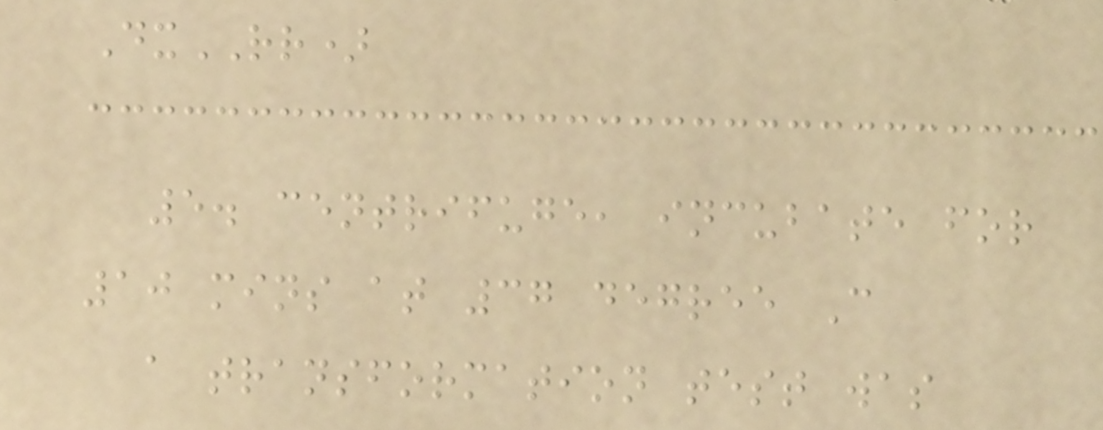DxRR)
5. centrifuge, incubate for
10 mins at 37 degree C
a transformation test was
